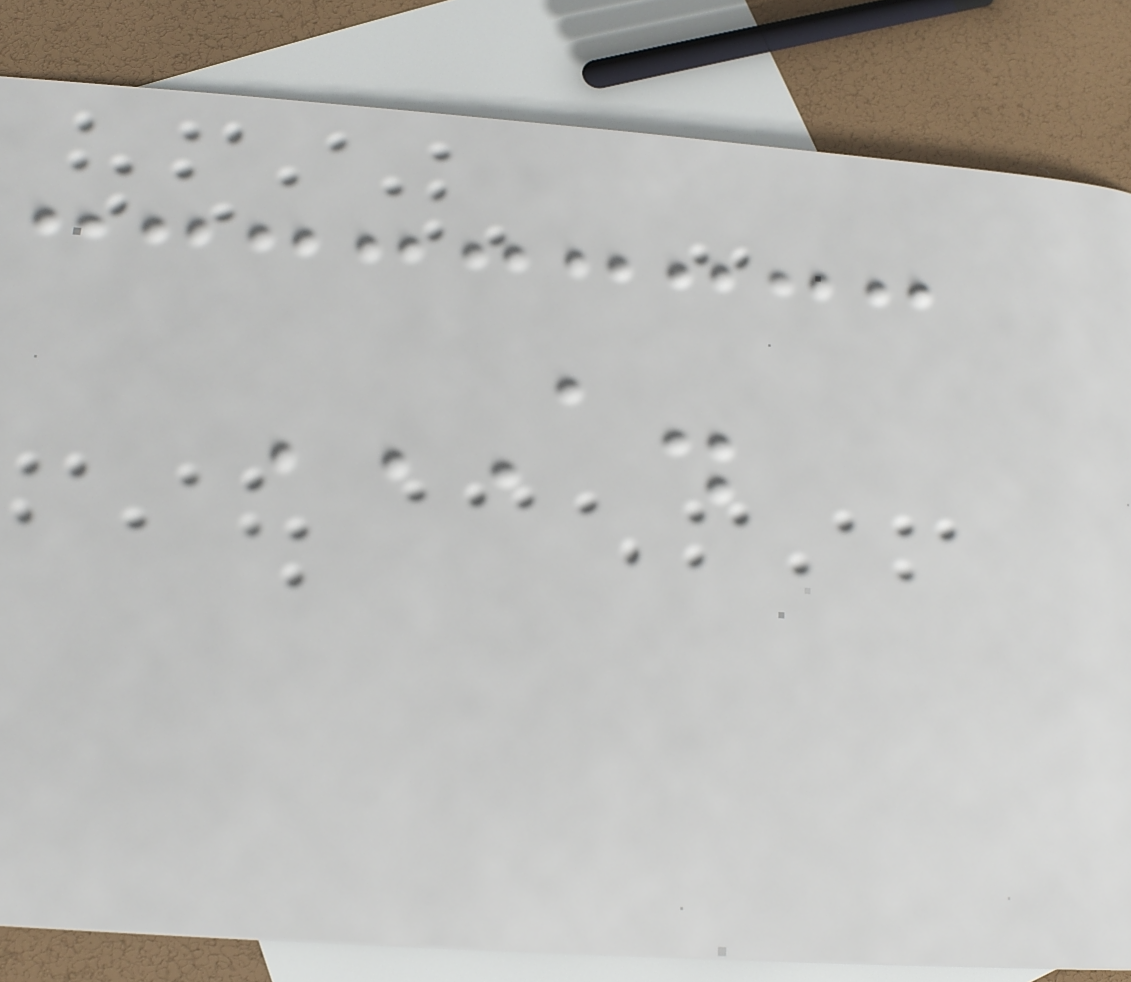A.
